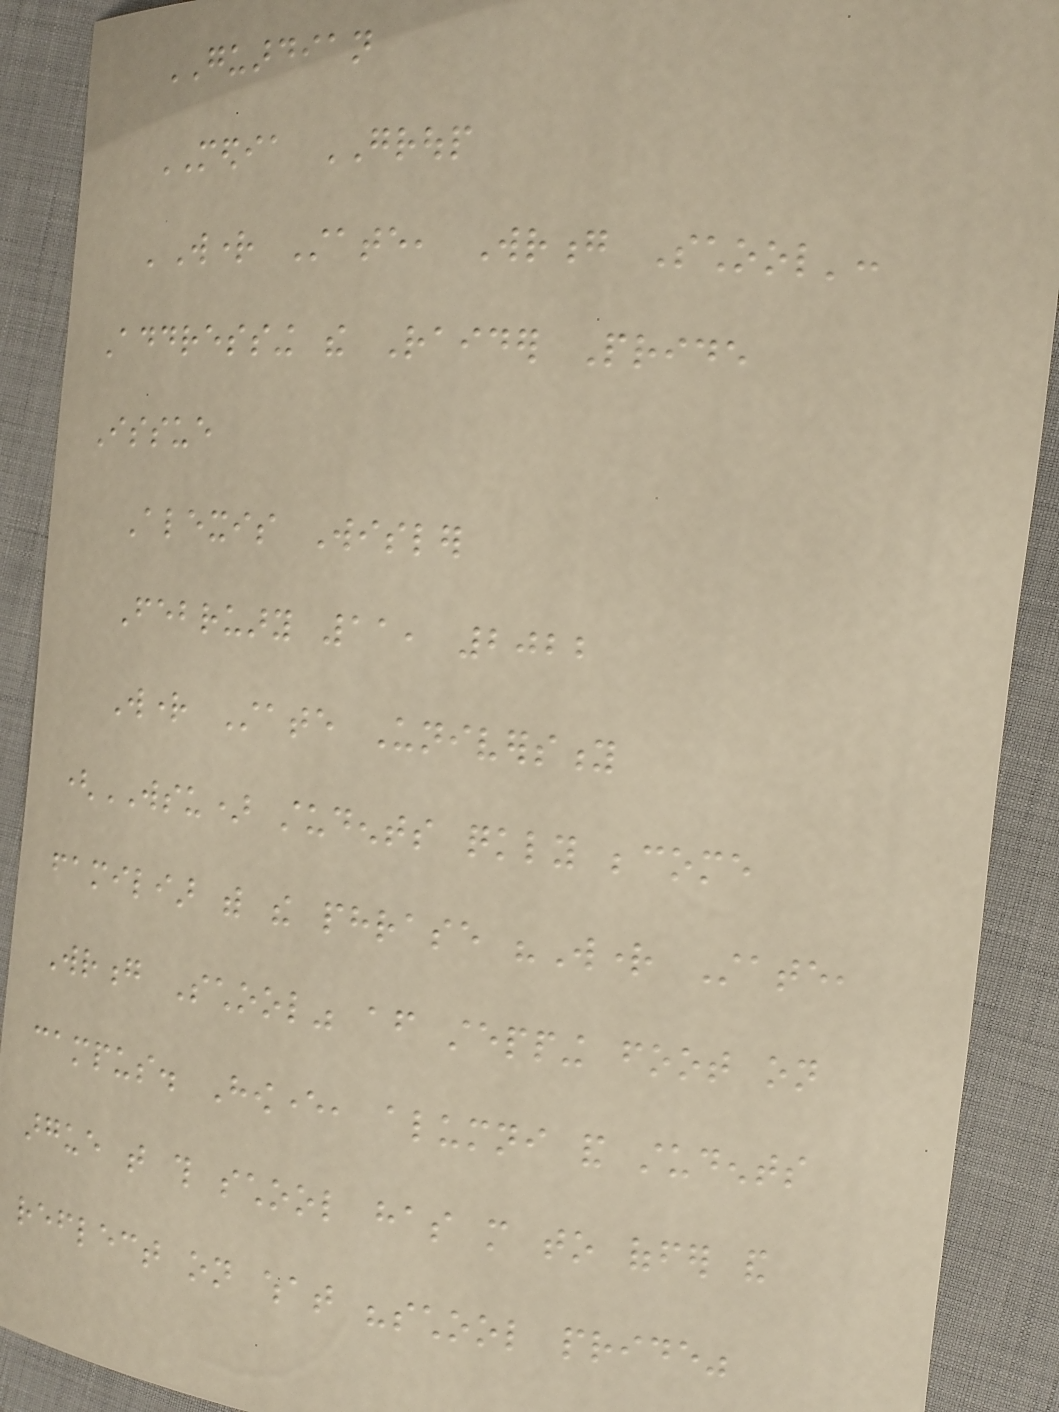GUARDIAN
MEDIA GROUP
'Wright State, Wrong School':
Addressing the Raider Pride
Issue
Alexis Wisler
February 11, 2022
Wright State University
(WSU) students quickly become
familiar with the phrase "Wright State,
Wrong School" after stepping foot on
campus. However, alumni and students
argue that this school has more to offer and
reflect on what "school pride"
